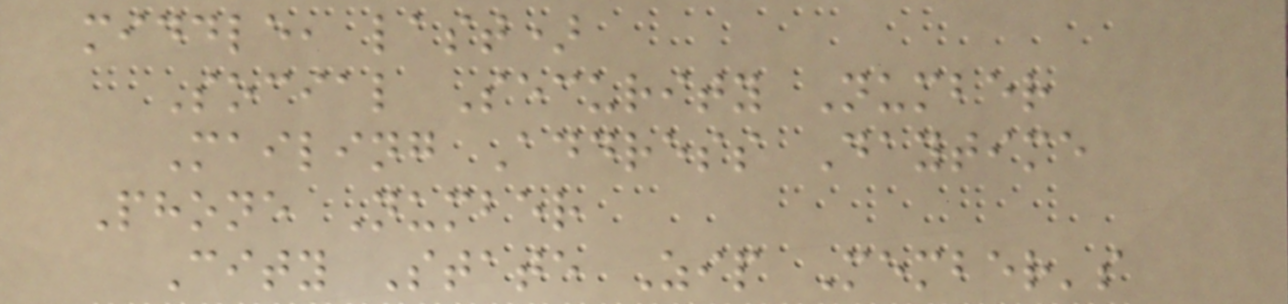middle, last)
Social Security Number
Mailing Address Daytime
Phone Number
City State Zip Member's
